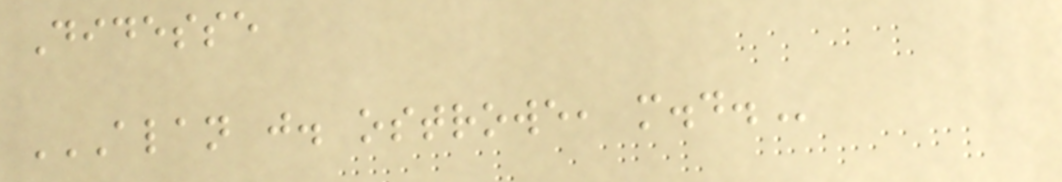Didesse
ALAN J. OSTROWE, M.D.
